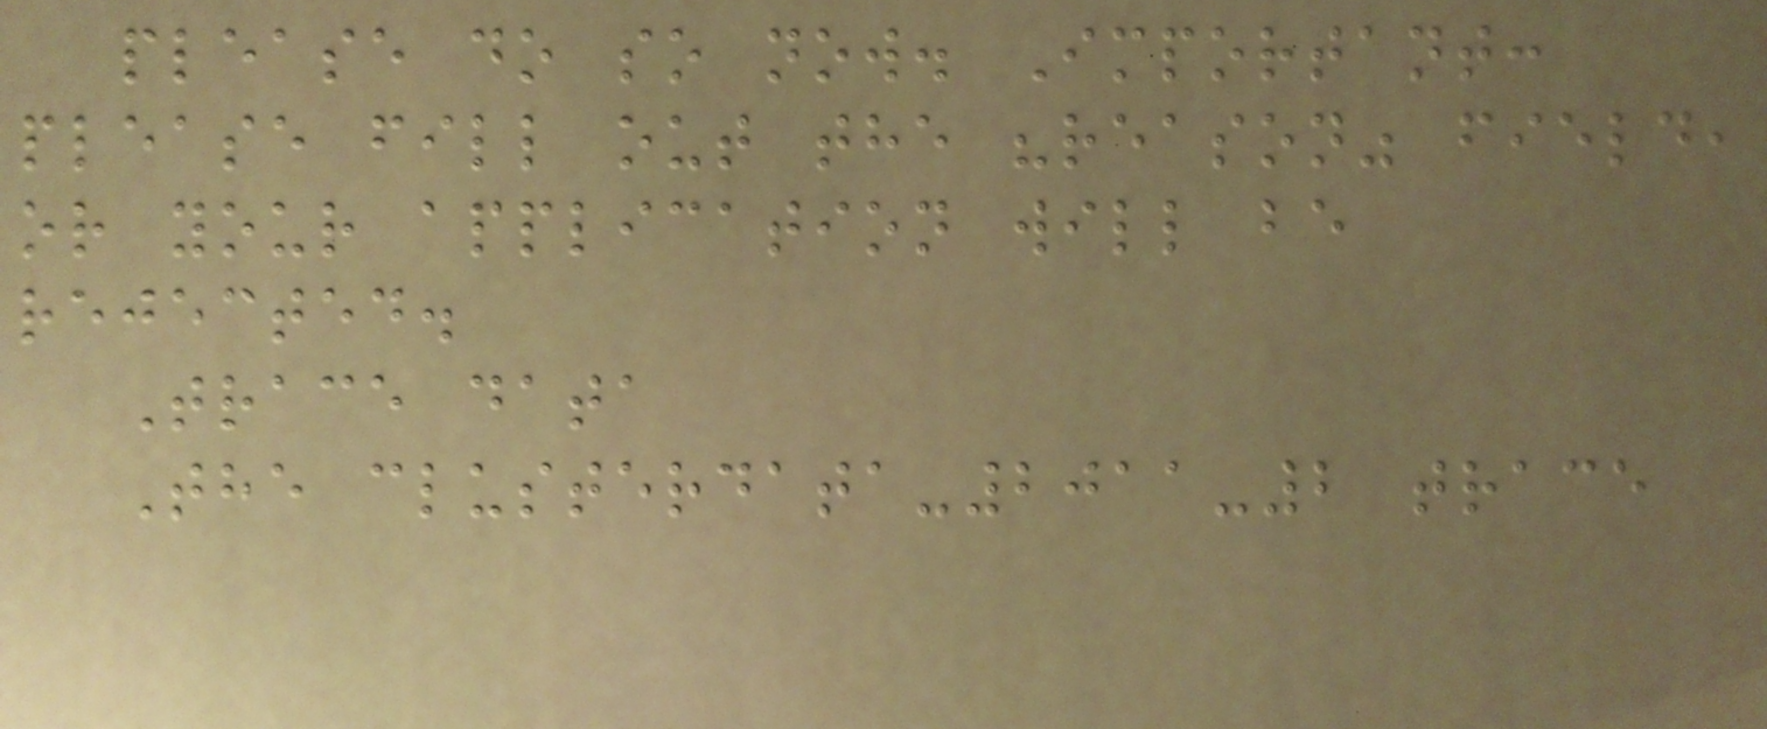please do so now. Important:
please fill out the "reason" field,
or your application will be
rejected.
Trace data
The clusterdata-2011-2 trace
